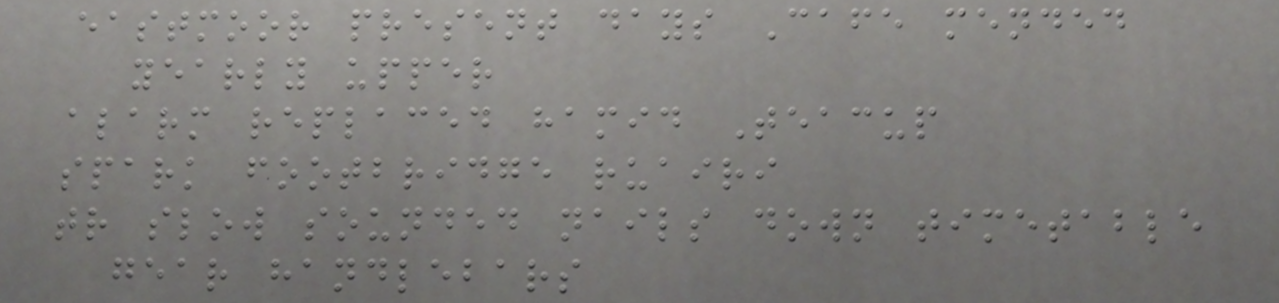eastmoor present days Cafe mended
yearly upper
alarm replaced hamid Teacup
spark footbridge ruairi
tr slow sounded nails down timetable
gear handlebars
